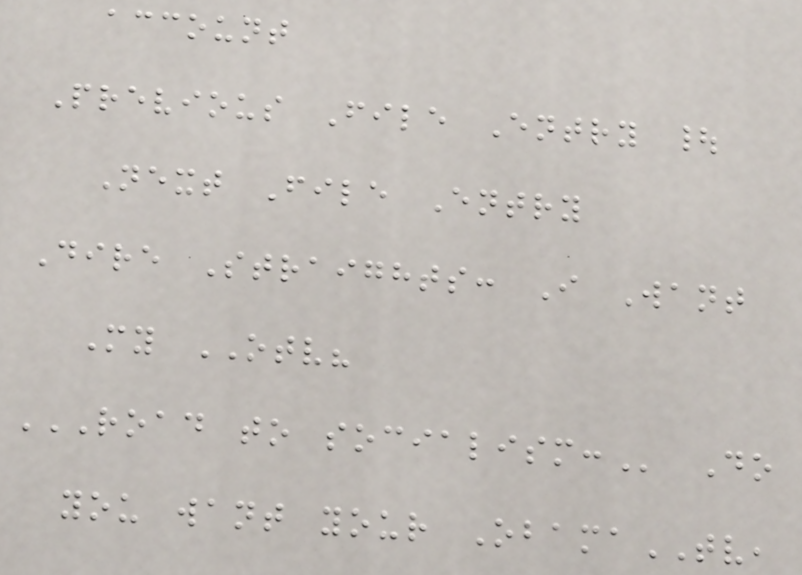account
Previous File Entry |
Next File Entry
Dire Straights: I Want
My OTV?
ROAD TO SOCIALISM: Do
you want your ObamaTV,
